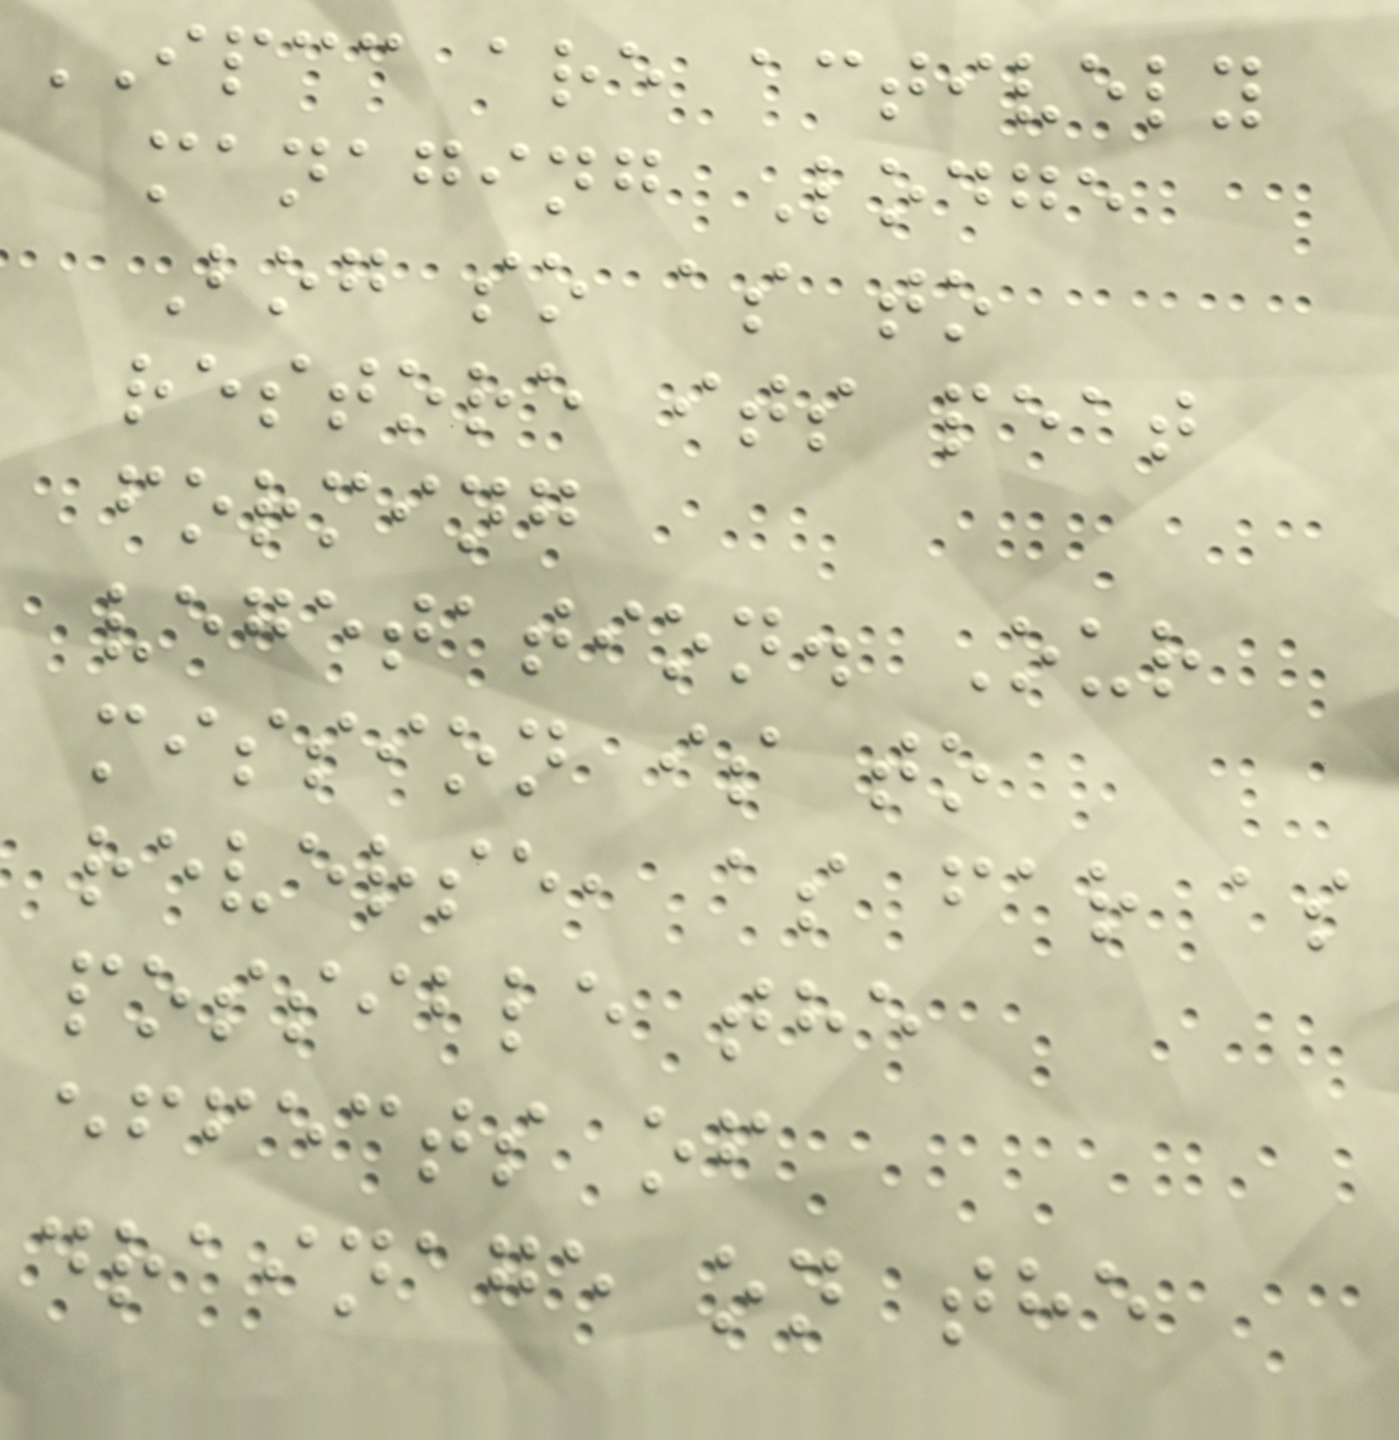IPCC are actively
managing Lodge
Bog so as to
restore its peat
forming
vegetation. Our
mission is to
reverse, as far as
possible the
effects of
drainage on the
